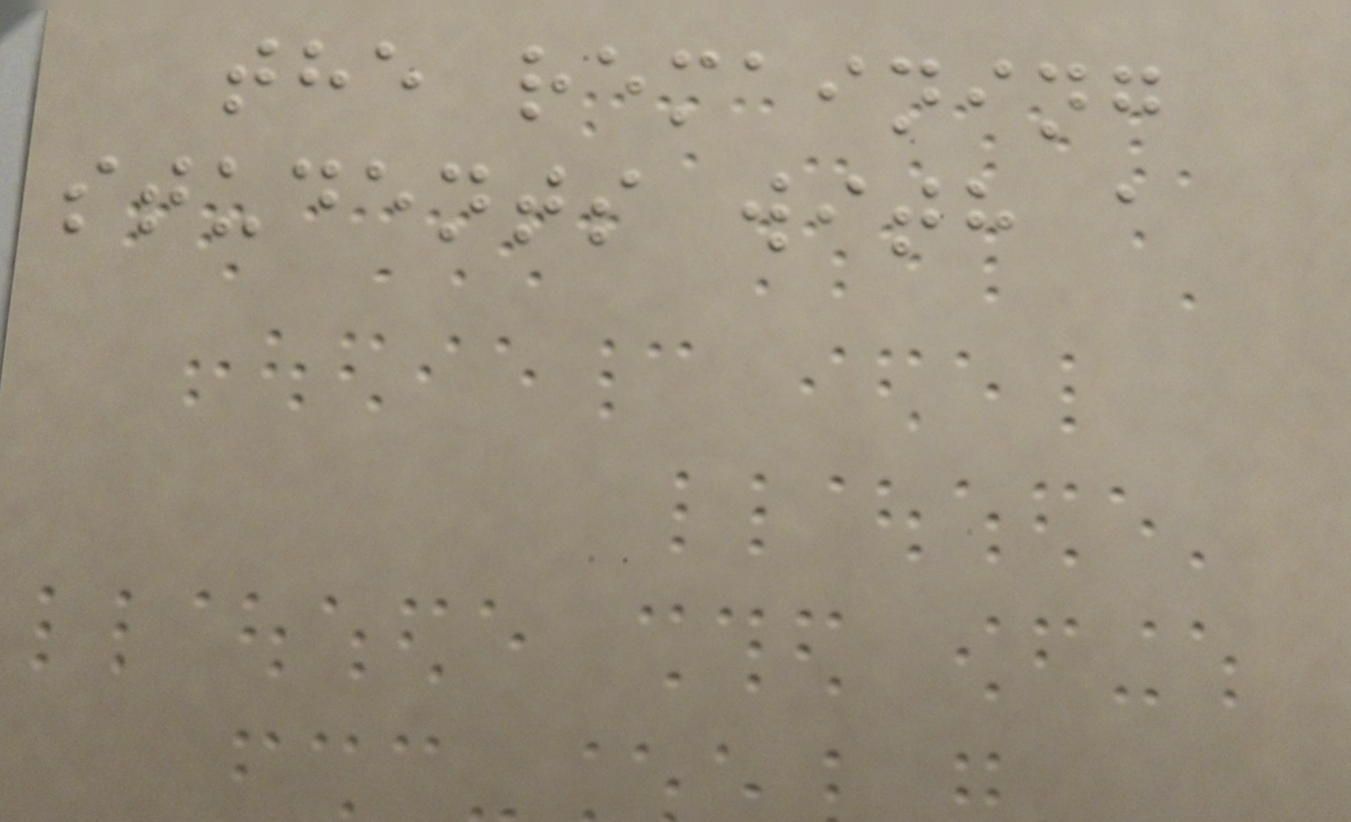the remaining
students with a
